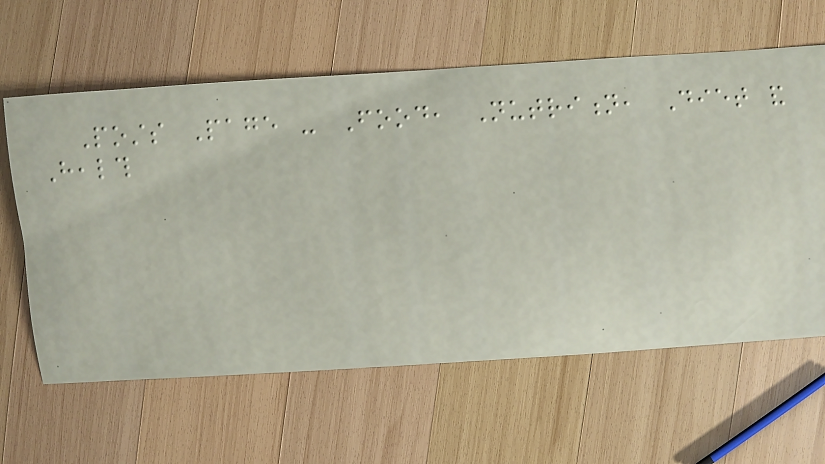Posts Page - Food, Nutrition, Diet and
Health
